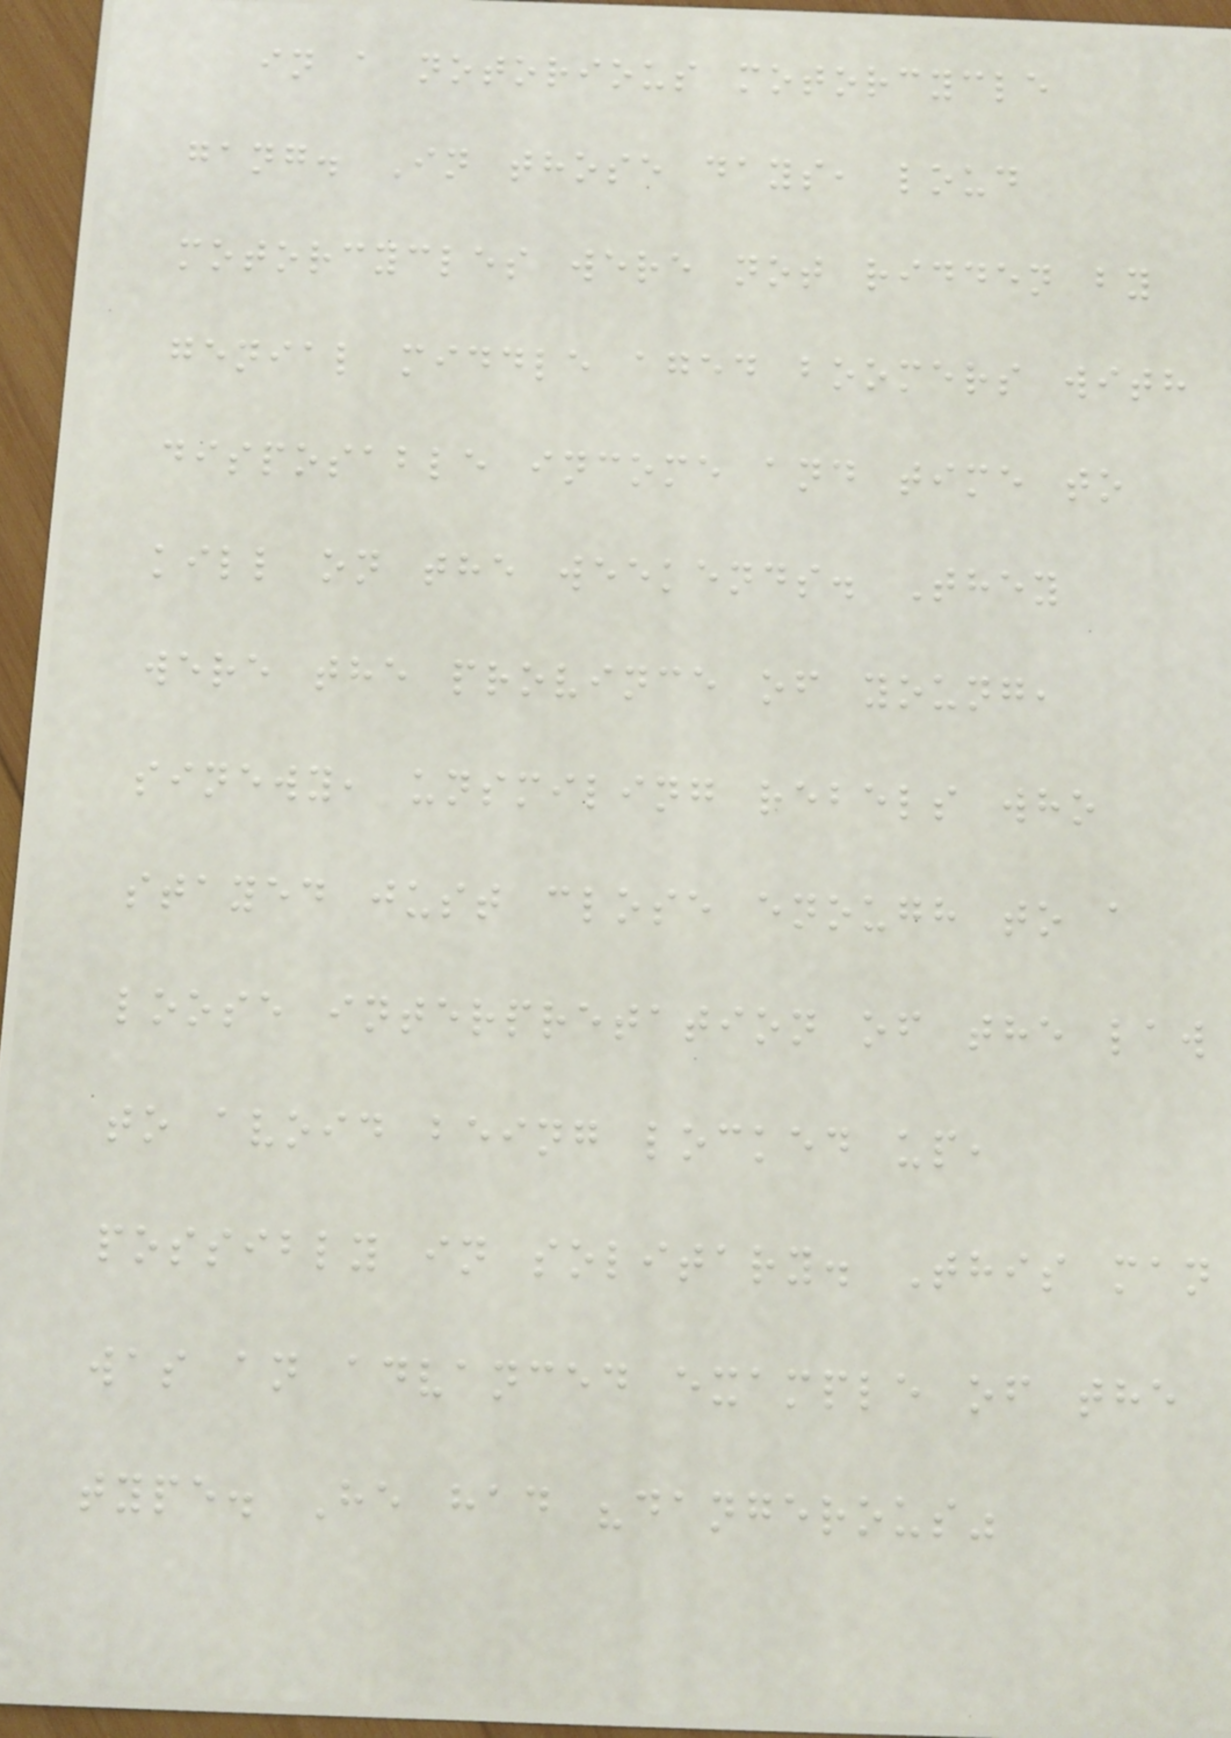in a notorious motorcycle
gang. In those days, loud
motorcycles were not ridden by
genial middle aged boomers with
disposable income and time to
kill on the weekends. They
were the province of young,
sinewy, unsmiling rebels who
stayed just close enough to a
loose interpretation of the law
to avoid being locked up,
possibly in solitary. This man
was an advanced example of the
type. He had "dangerous"
